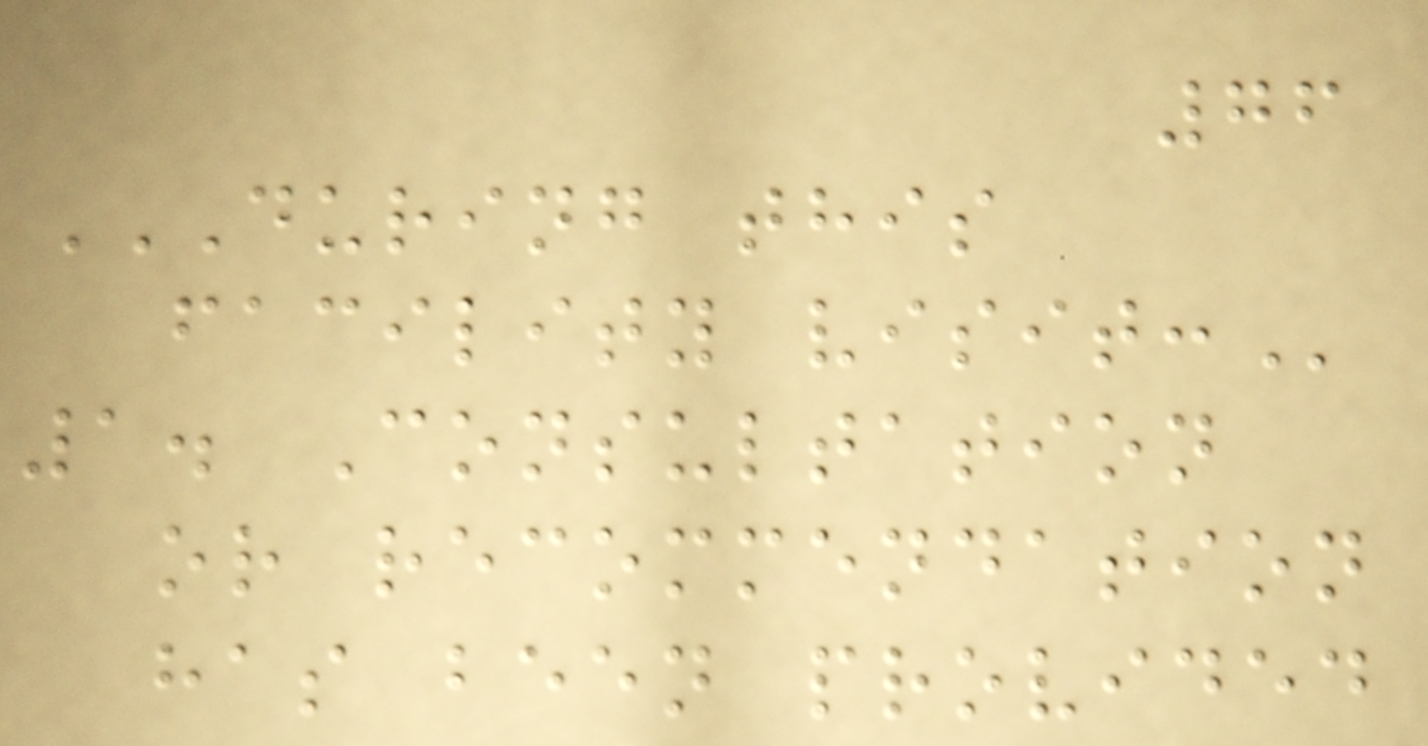76
DURING THIS
FACILITY VISIT:
1. Consultation
or recommendation
has been provided
